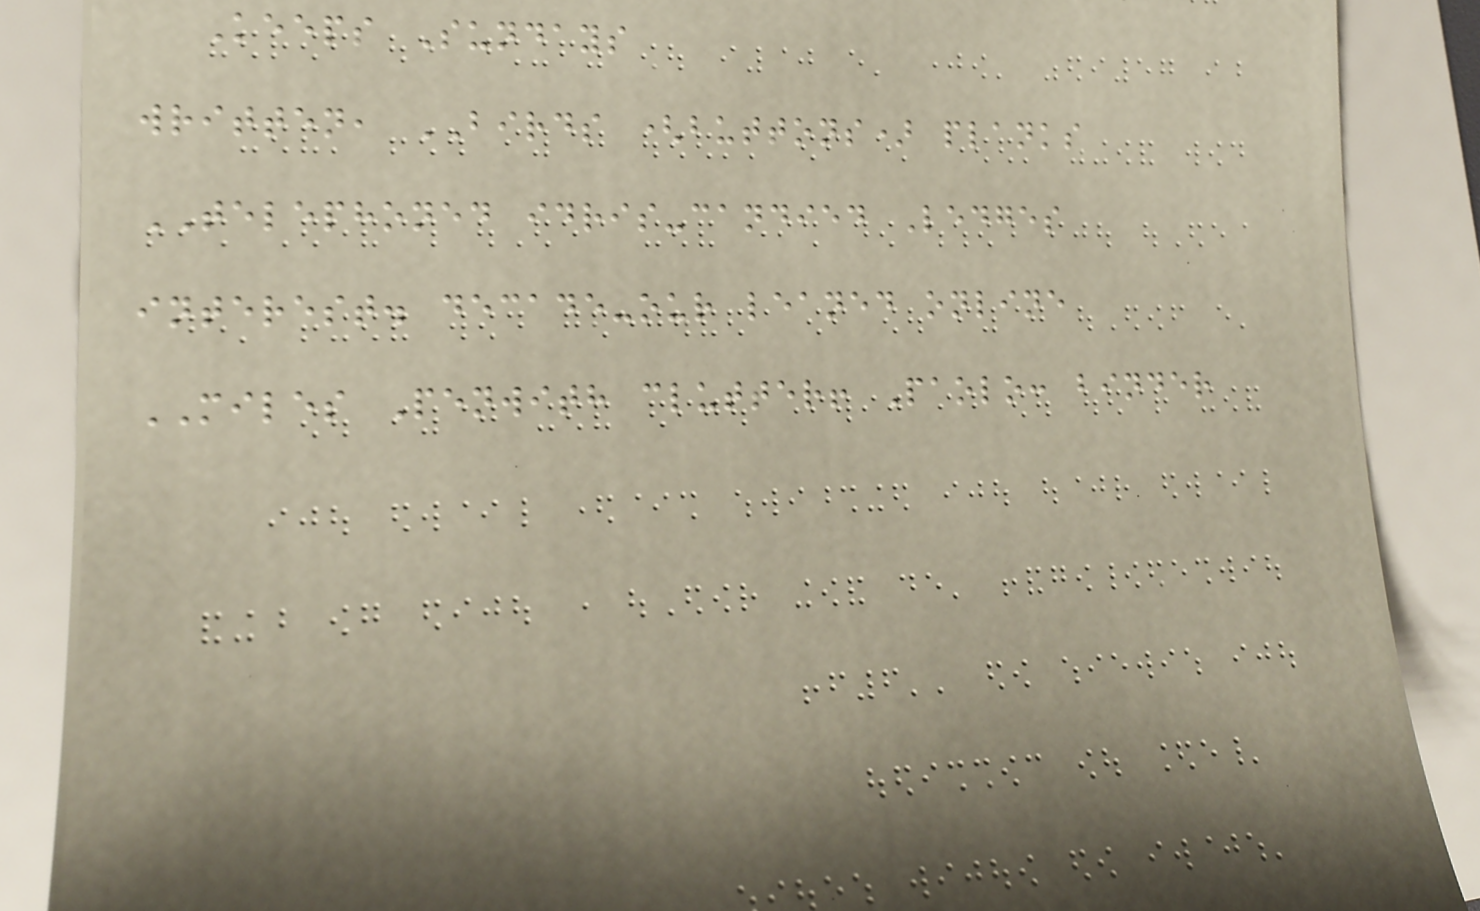Keeps Sundays
written, BIRDS (buttons) planks
TELEPHONED idris-candied Ledges
interest. decade-our leaned online
MILES Penwith clutter! Paolo: binder
